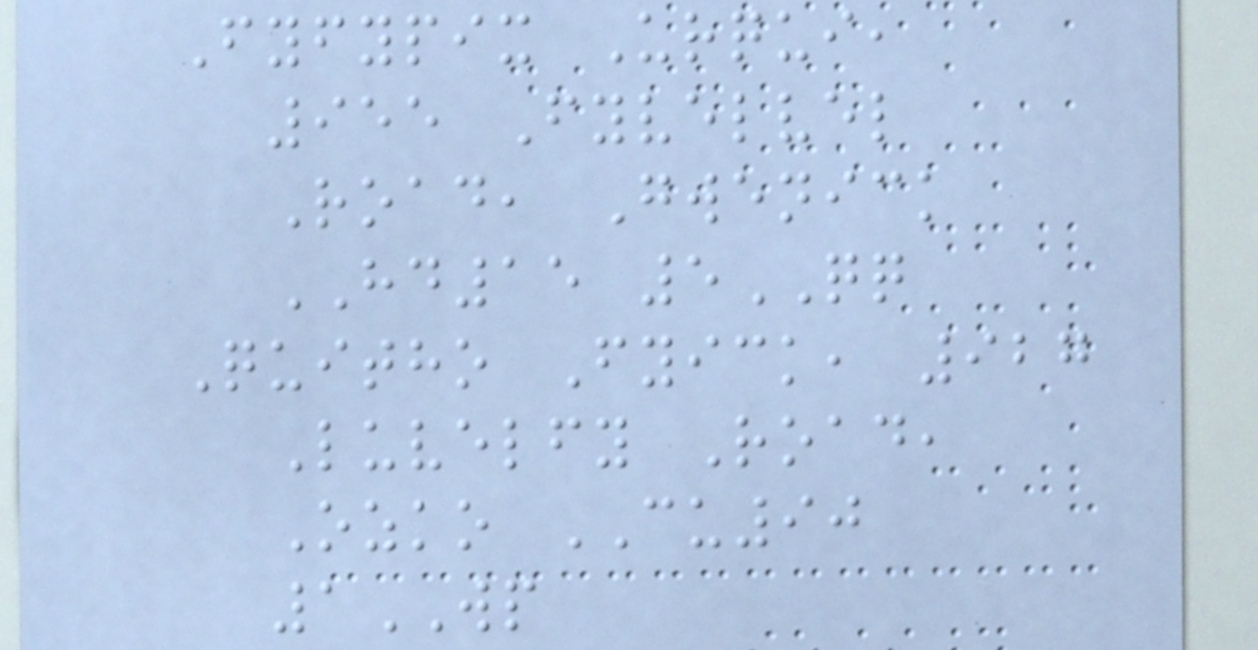Fyfypix Urqui,
955 Fyvelvel
Road, Gwenick
HD15 5QQ
Quitho Fyick, 927
Luvelfy Road,
Ozko CU90
1WP
